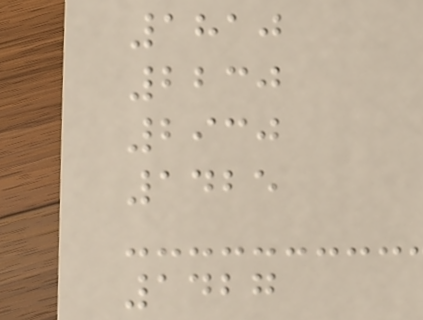1810
2230
2930
1425
1427
